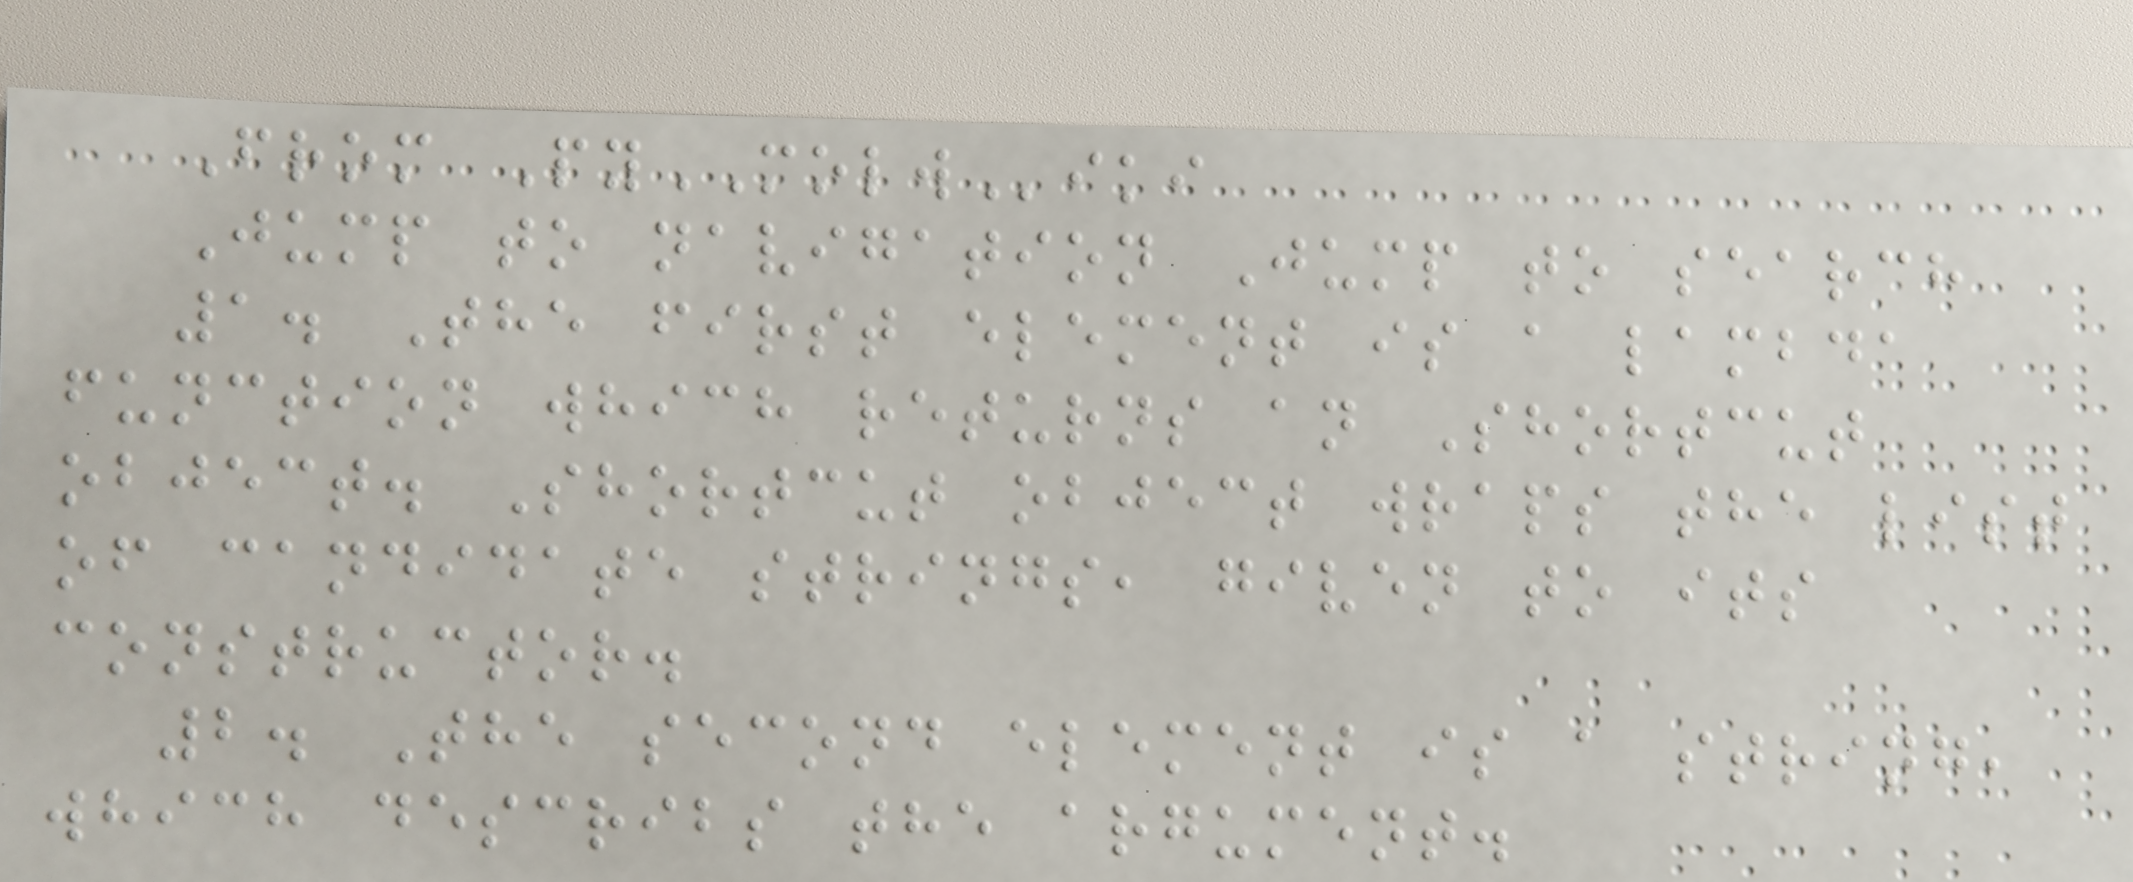From PyMOLWiki
Jump to navigation Jump to search
1. The first element is a lambda
function which returns an Shortcut
object. Shortcut object wraps the list
of candidate strings, given to its
constructor.
2. The second element is a string,
which describs the argument.
